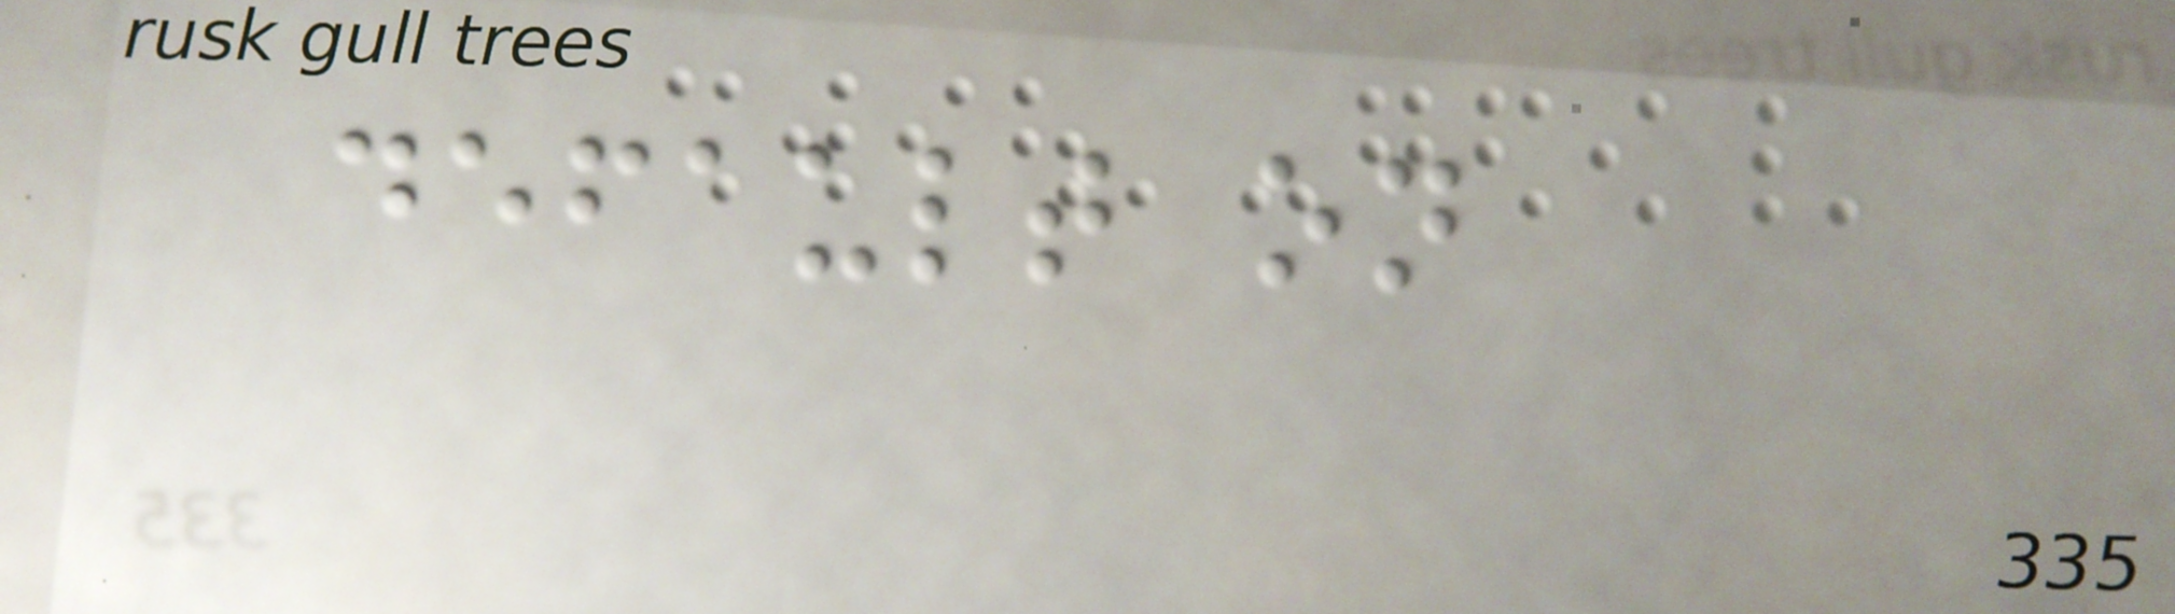default on
